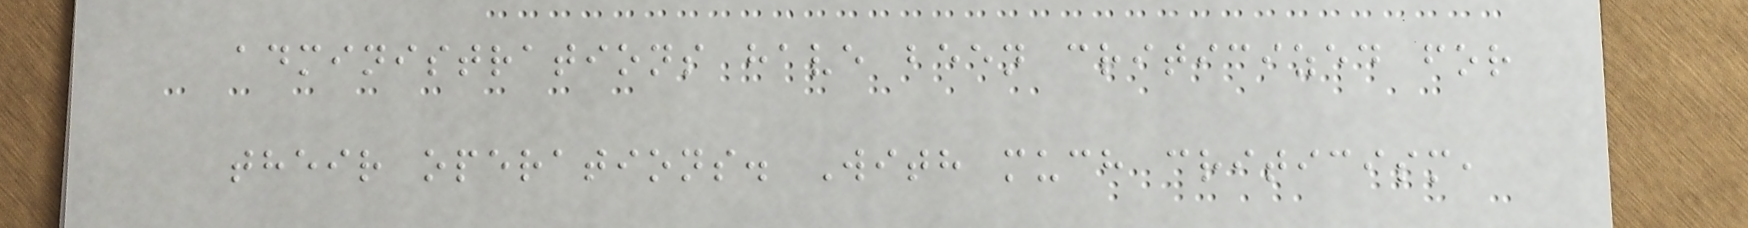administrations have been criticized for
their operations. With much criticism,
